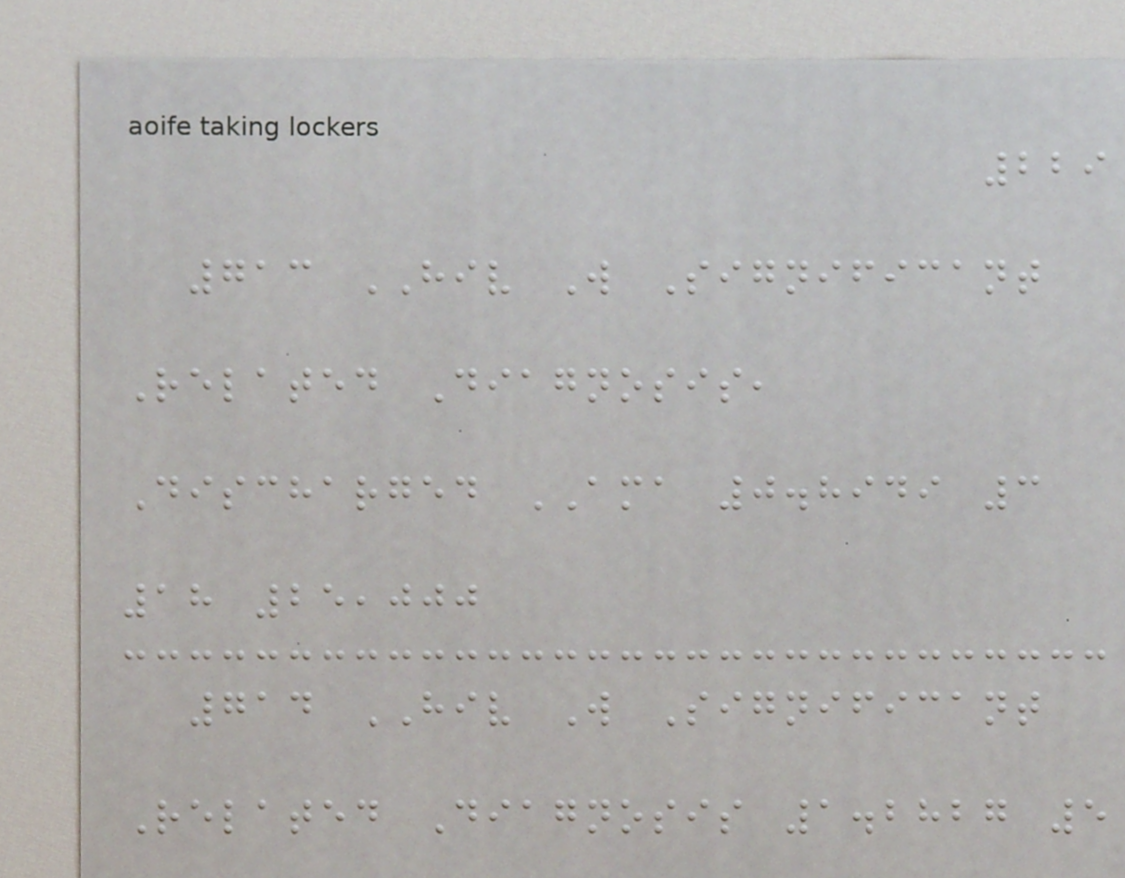229
713 HIV W Significant
Related Diagnosis,
Discharged AMA 0.8949 3
18 25,000
714 HIV W Significant
Related Diagnosis 1.2827 5
